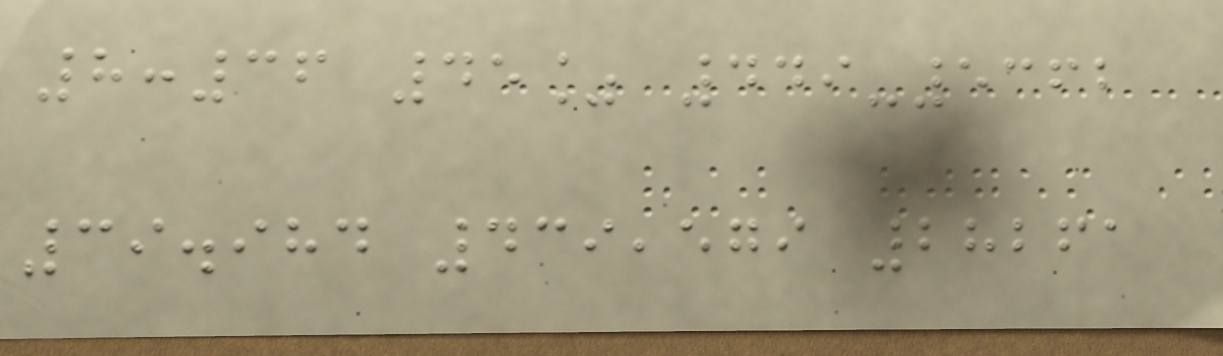8:36 45% 449-5362
39.984 439,579 28261
